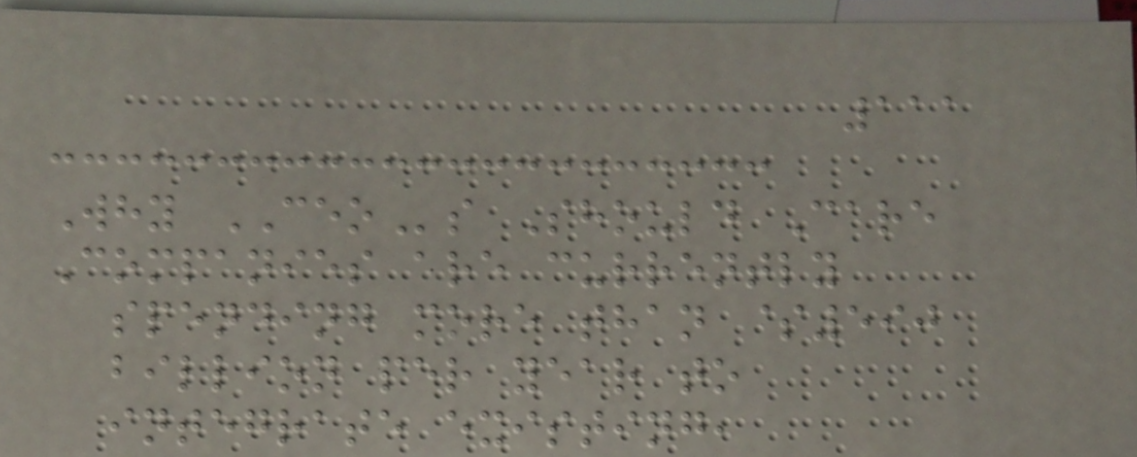111
Why CEOs Should Care
Companies are currently
spending more than $590
billion per year to
integrate existing,
